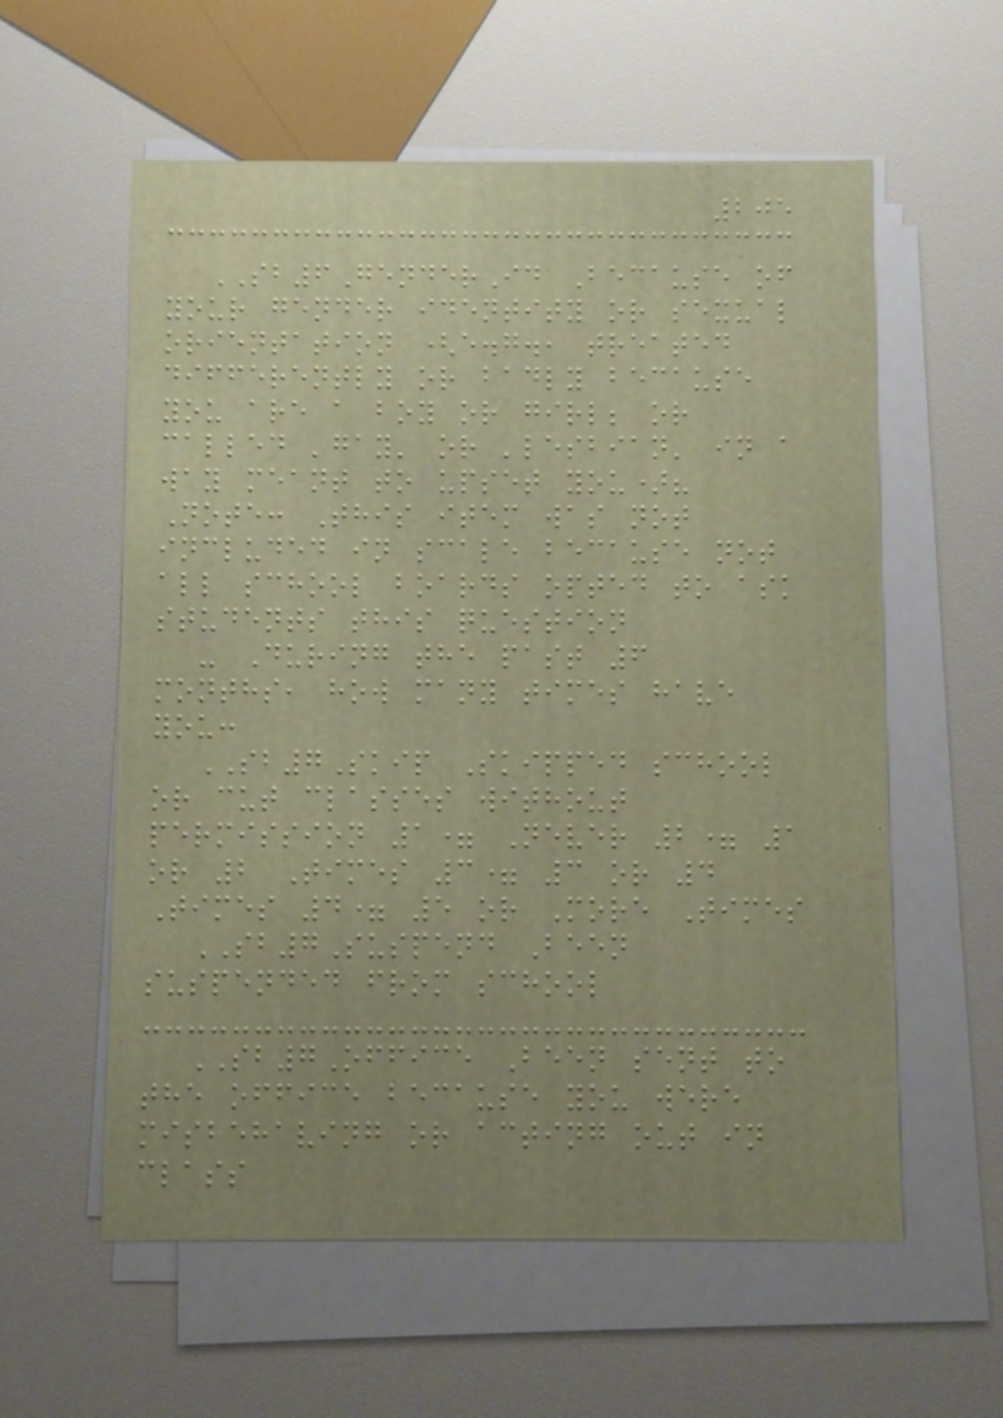205
SB6GenderId Because of
your gender identity or sexual
orientation (e.g., treated
differently or badly because
you are a boy or girl; or
called 'gay' or 'lesbian' in a
way meant to upset you)?
Note: This item was not
included in scale because not
all school boards opted to ask
students this question
- During the past 6
months, how many times have
you:
SB7Skip Skipped school
or cut classes without
permission 1= Never 2= 1
or 2 Times 3= 3 or 4
Times 4= 5 or More Times
SB7Suspend Been
suspended from school
SB7Office Been sent to
the office because you were
misbehaving or acting out in
class
